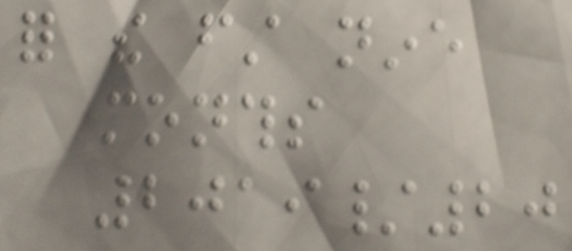for the first nine
months
2019/20
